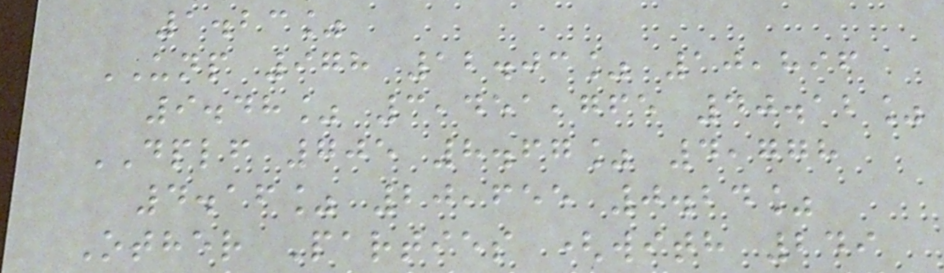1.23%
UNP 978 12.03% 10,896
9.48% 3,451,765 40.12%
DPLF 705 8.67% 4,778
4.16% 20,655 0.24%
Other Parties (with 249
